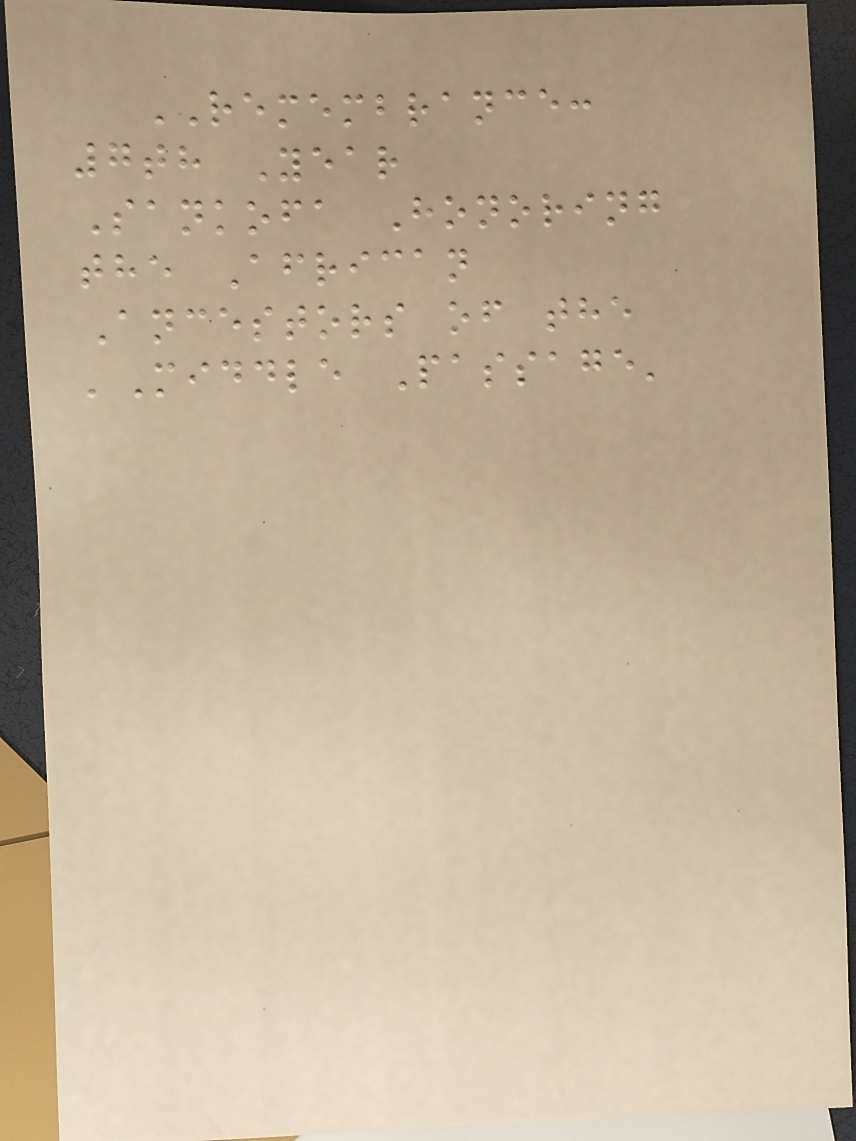REMEMBRANCE:
7th Year
Sankofa Honoring
the African
Ancestors of the
'Middle Passage'
